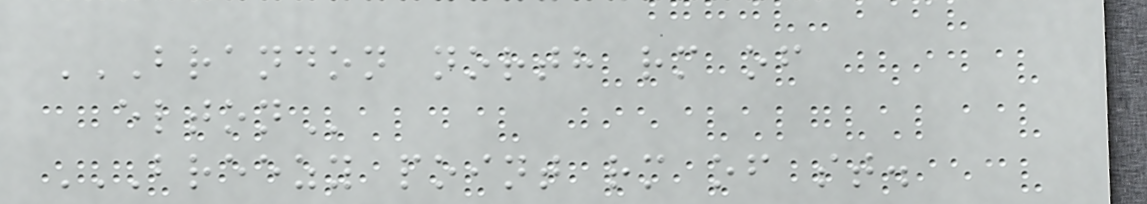BRANDON NORTH RM OF
ELTON
BREEZY POINT RM OF ST.
